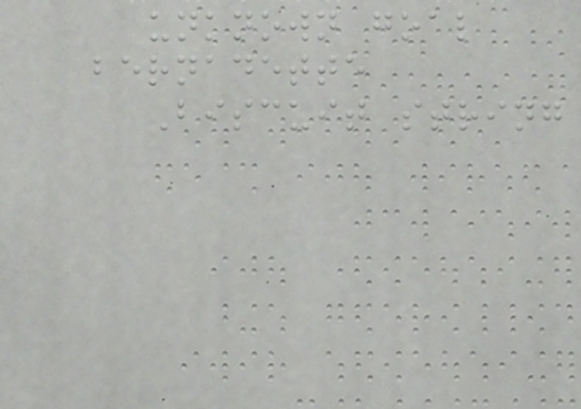unknown goal
bernadette
Biscuit string
